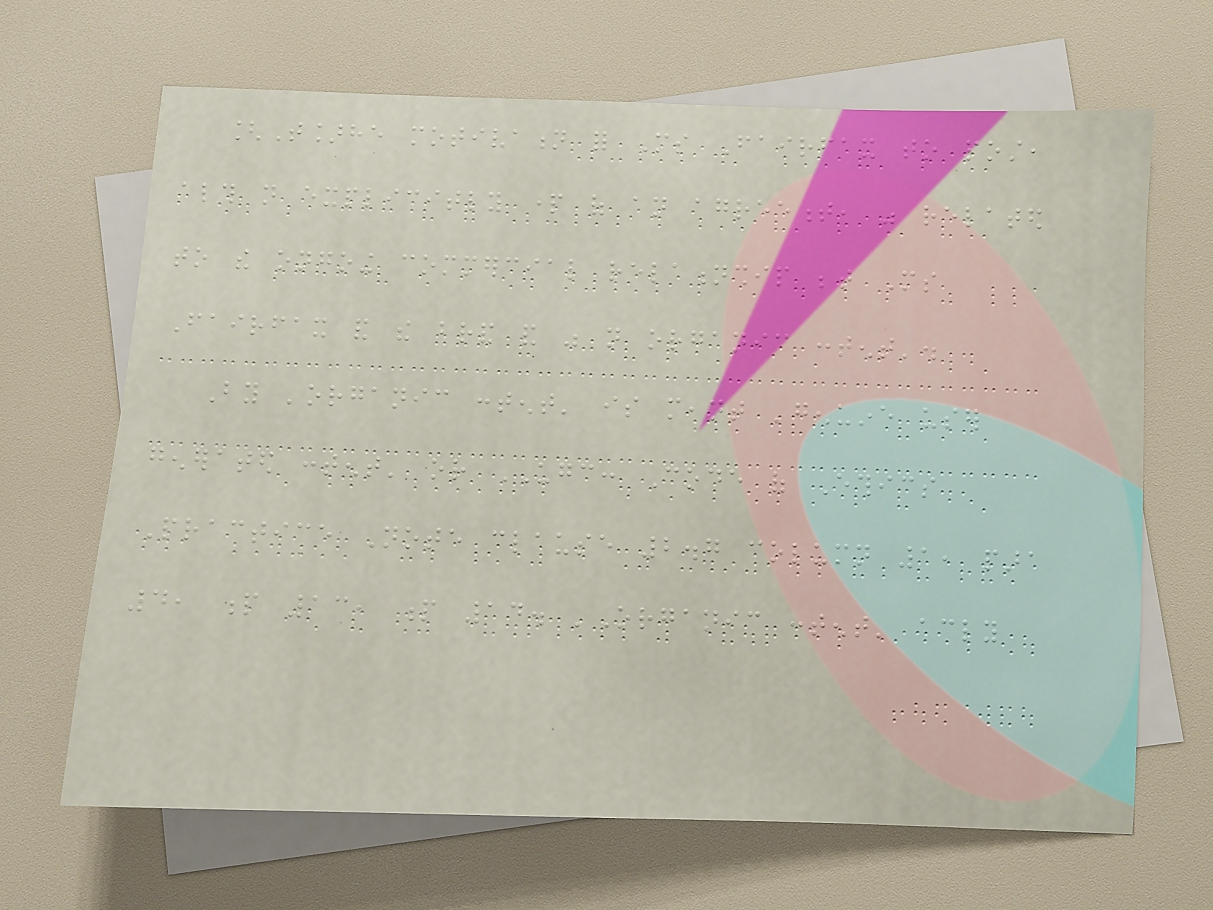[T]he motivation for Ms Fairfax to post,
although not explicitly part of an agreement, was related
to the ongoing commercial relationship between Ms
Fairfax and the brand and was not organic content'.
By 'organic content' is meant 'genuine user
generated content' or UGC: Code of Ethics
Practice Note clause 2.7 column 1, para
4, p 13, p 14. 'Organic content' accordingly
